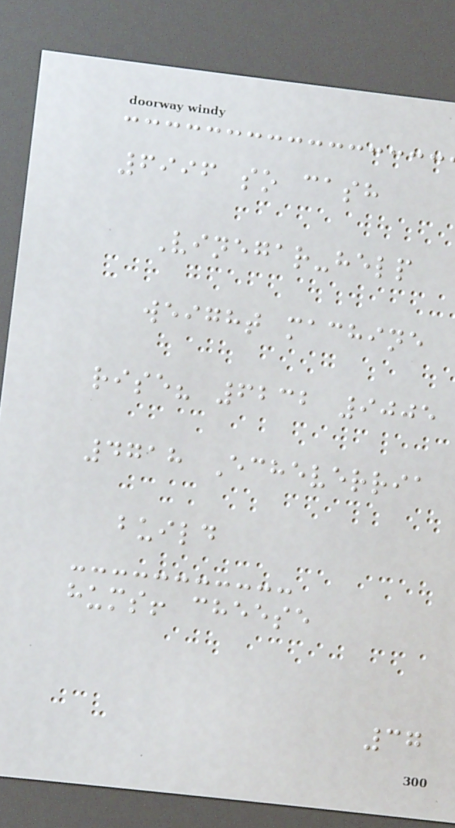6996 so cash
Vinegar-help
weight machine
rise? 6232 9005
4718 Echeverria
build
hums! cheese
37
